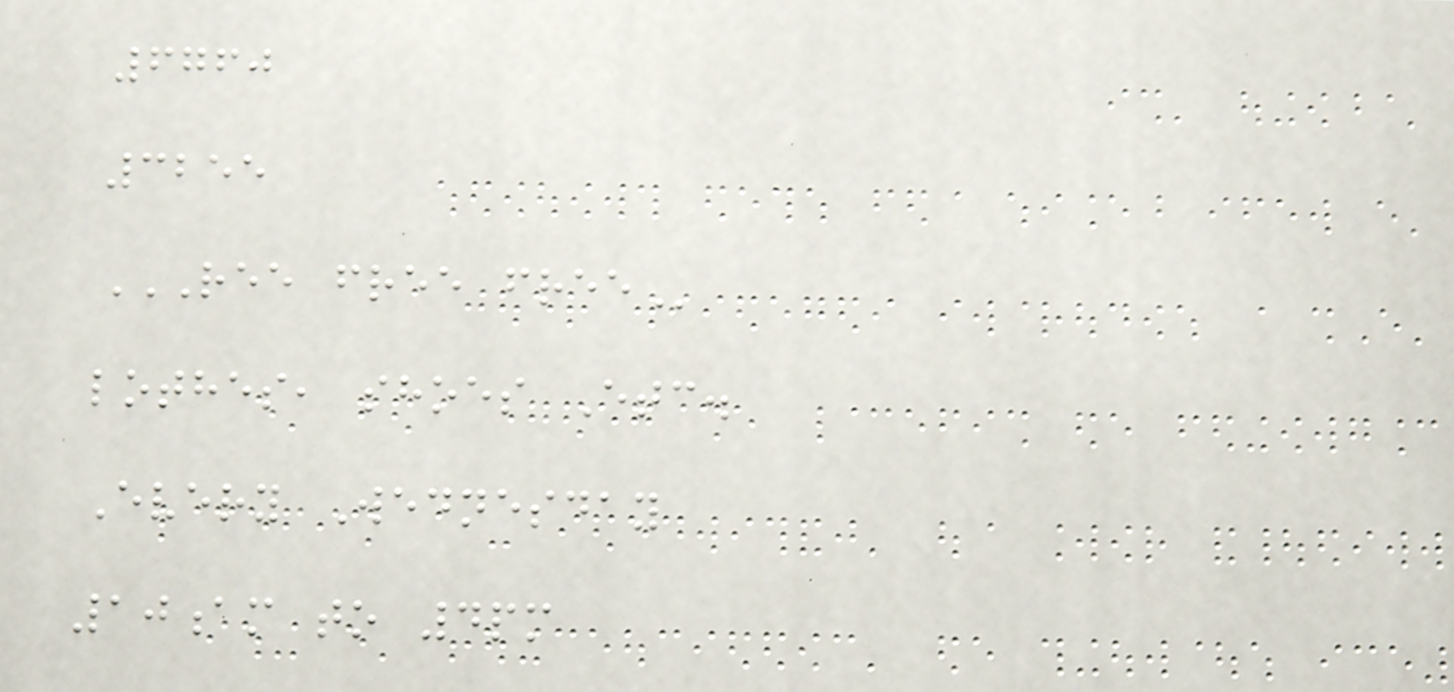6760
3255
REE FREE FREE
lothes, shoes Etc.
Every Wednesday
10am to 4pm
